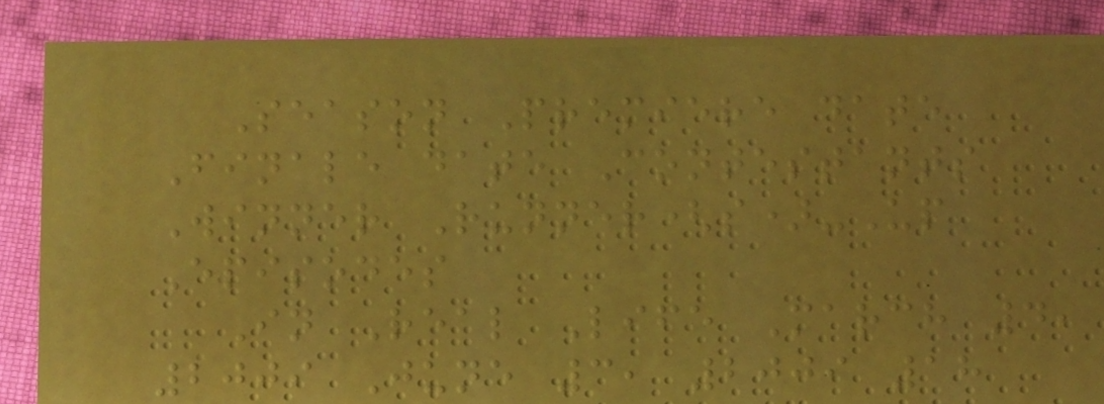Season Premiere date
Finale date Contestants
Winner Runner(s)-Up
Episodes
In Real Life March 4,
2009 June 3, 2009 18
